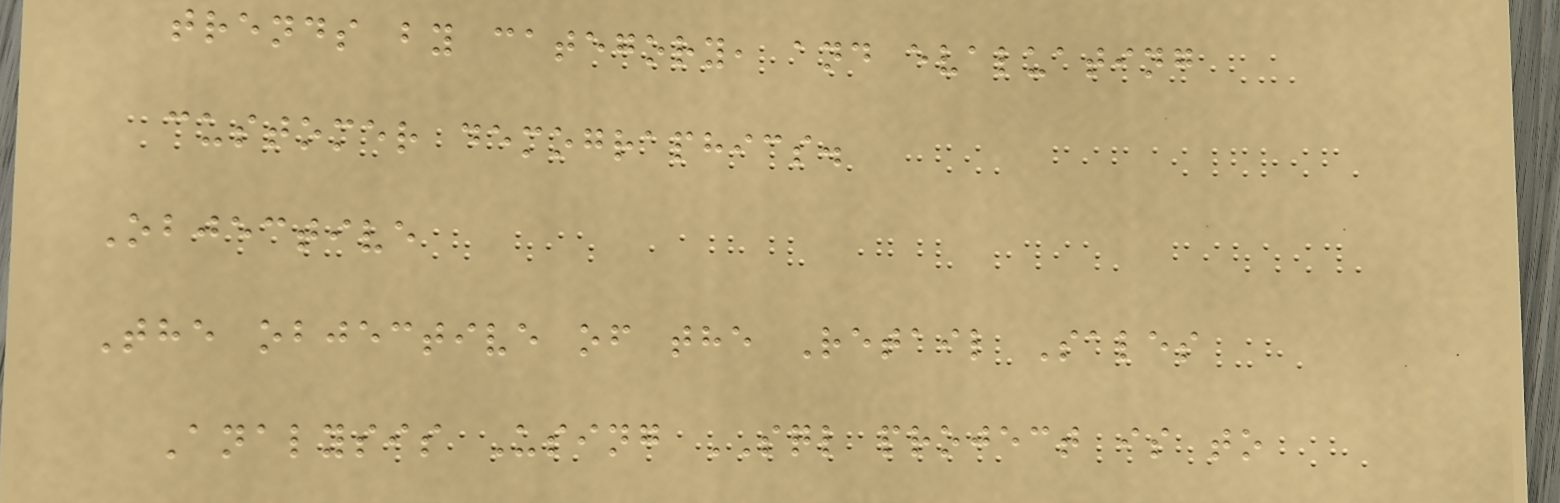trends by category, and evaluating
customer demographics.
Objective
The objective of the Retail Sales
Analysis Using SQL project is to
